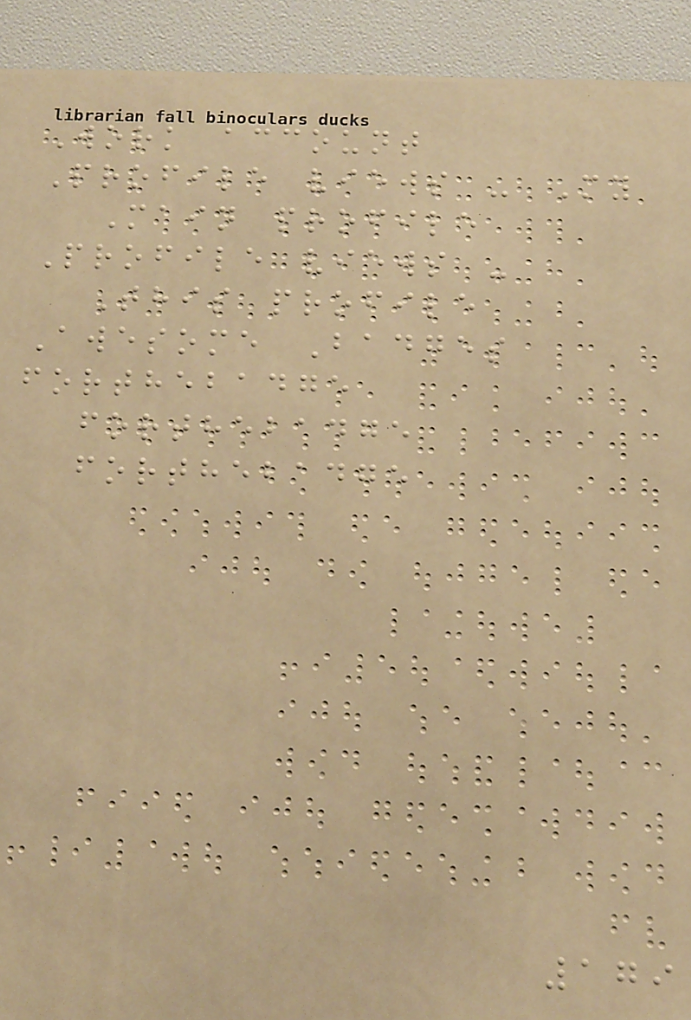Work account
Profile views - My
Main profile
Profile views -
This profile
Awesome Badges
forthebadge
forthebadge
forthebadge
179
